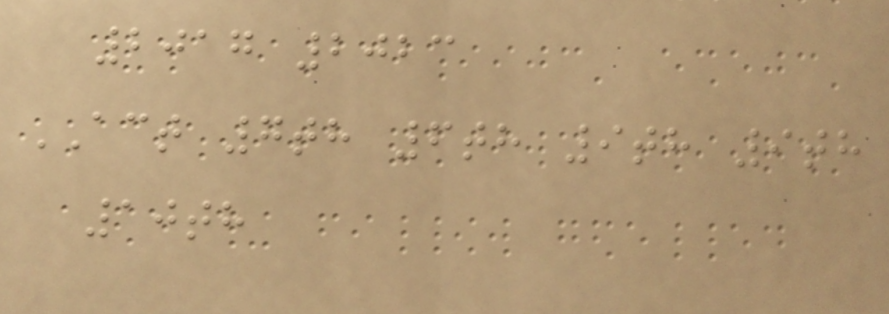2017 2023
ACT 7th 6th 9th 9th
10th
